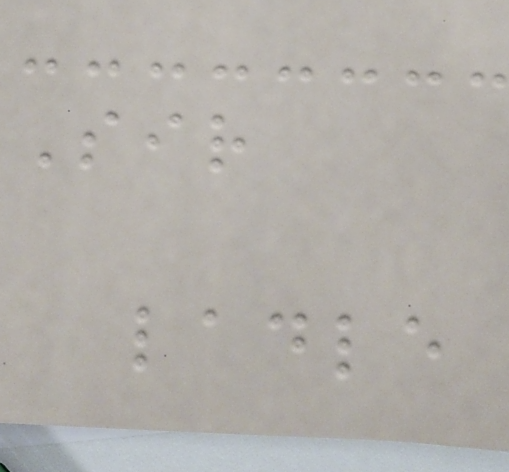Sir
ladle
